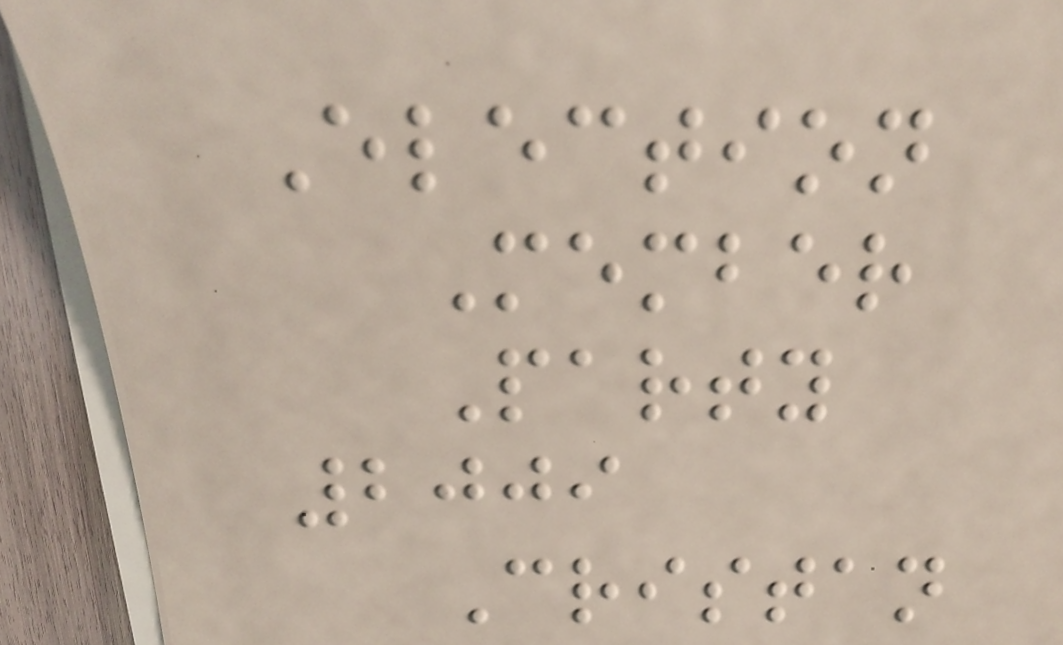Election
Member
Party
2009
Cristan
